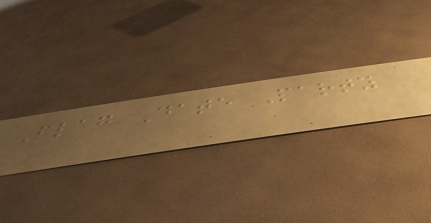Flag Date Party
